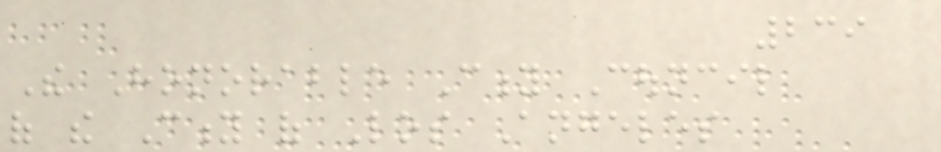239
The Honorable City Council
of the City of Los Angeles
